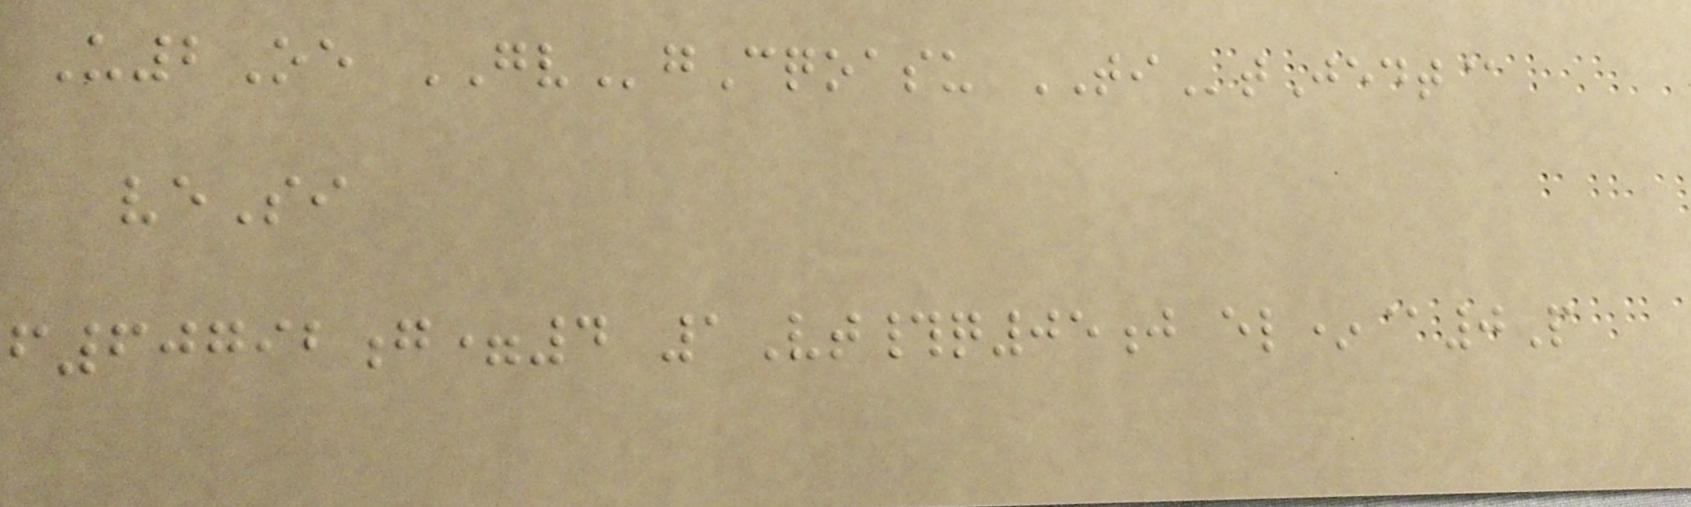U2Oe GVgCqoasu TItJedt@
veSi
f60792g=4 1Vt#q05j el*@0P
